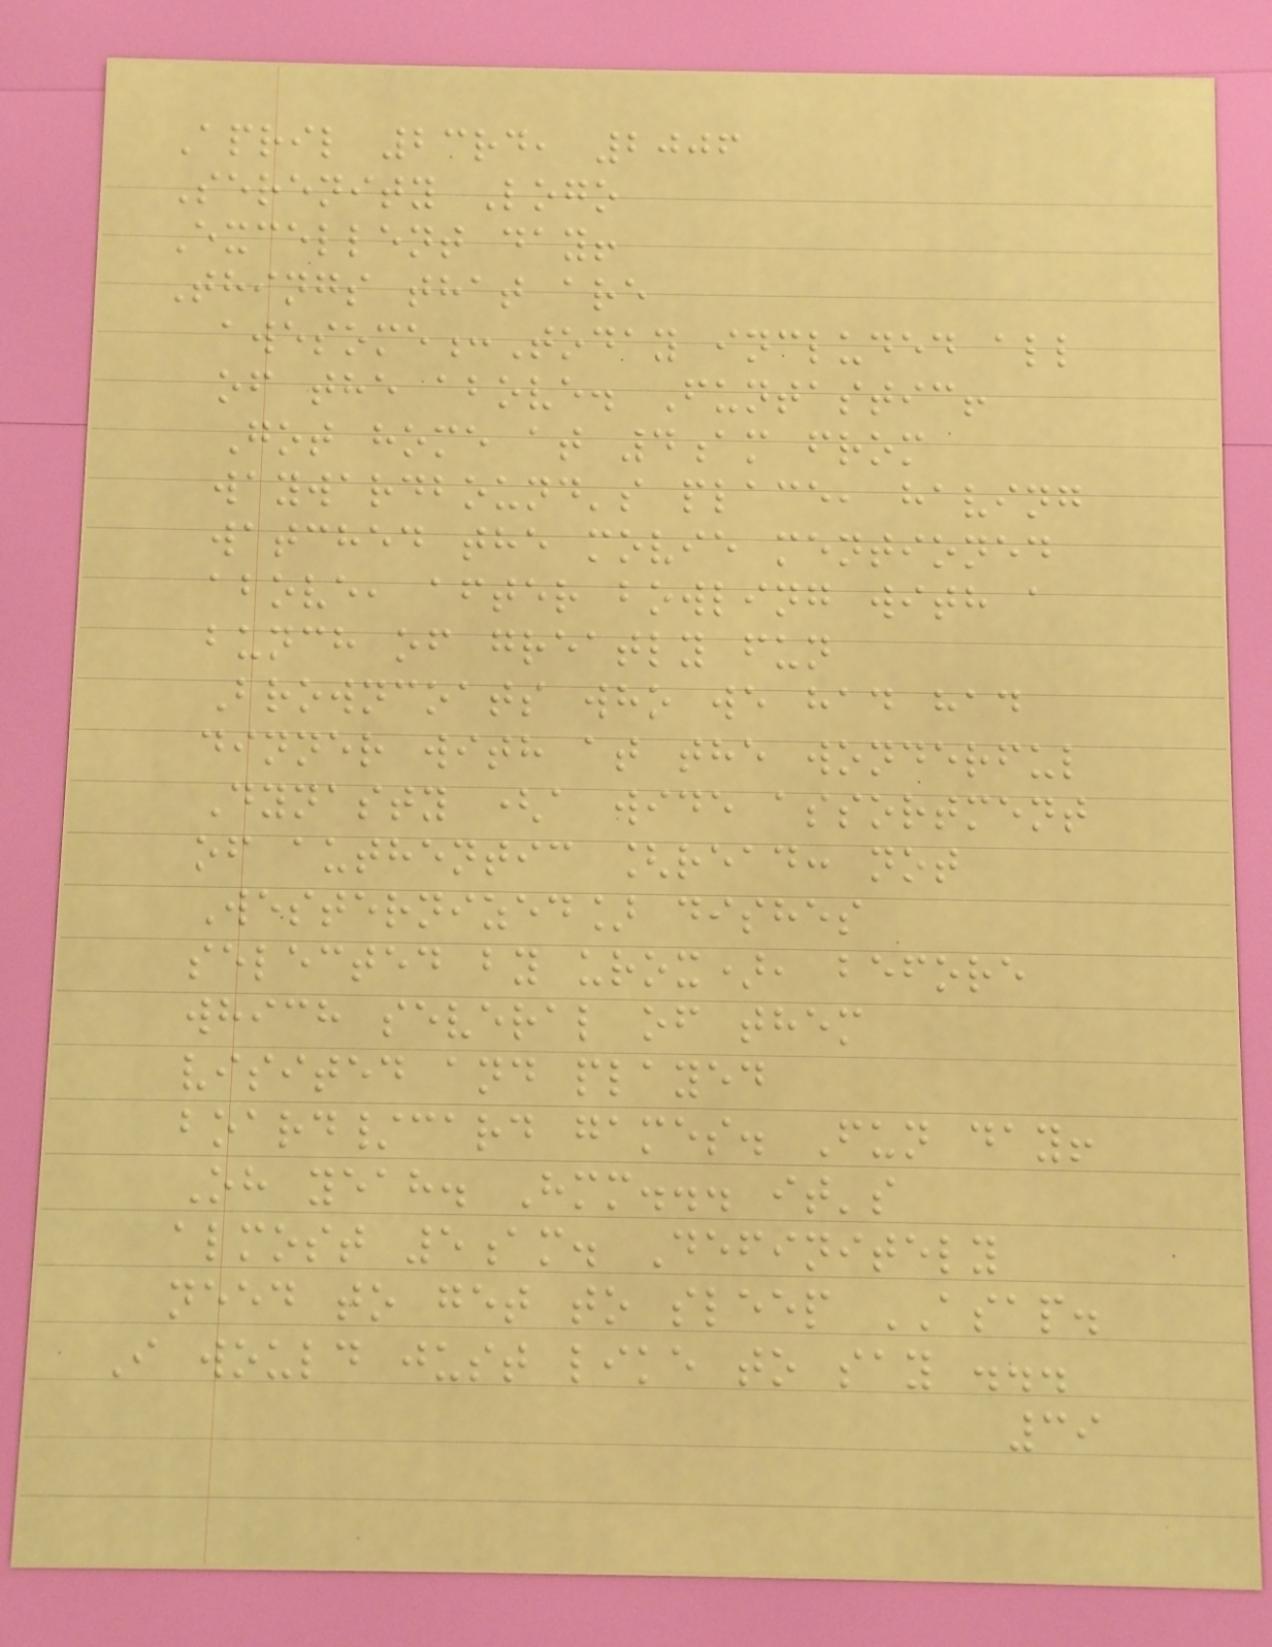April 23rd, 2006
Serenity Logo
Excellent day!
Things that are
awesome:Today included all
of the above. Funtastic!
Got home at 4am from
waywardbound's place, having
watched the movie mentioned
above, after bowling with a
bunch of greatly fun
Browncoats who we had had
dinner with at the wonderful
Dynasty (a wide assortment
of authentic [read: not
Westernized] dishes
selected by urox), before
which several of them
visited and played
board/card games. Fun day!
Oh yeah. Hmm... it's
almost 5am. Definitely
need to get to sleep ASAP.
I would just like to say ...
39
